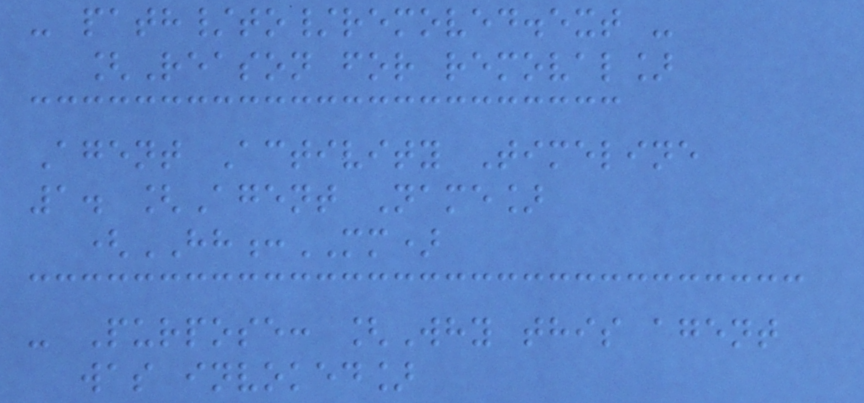- path/to/removed.ext -
[Reason for removal]
Agent Activity Timeline
1. [Agent Name]
(HH:MM)
- Purpose: [Why this agent
was invoked]
